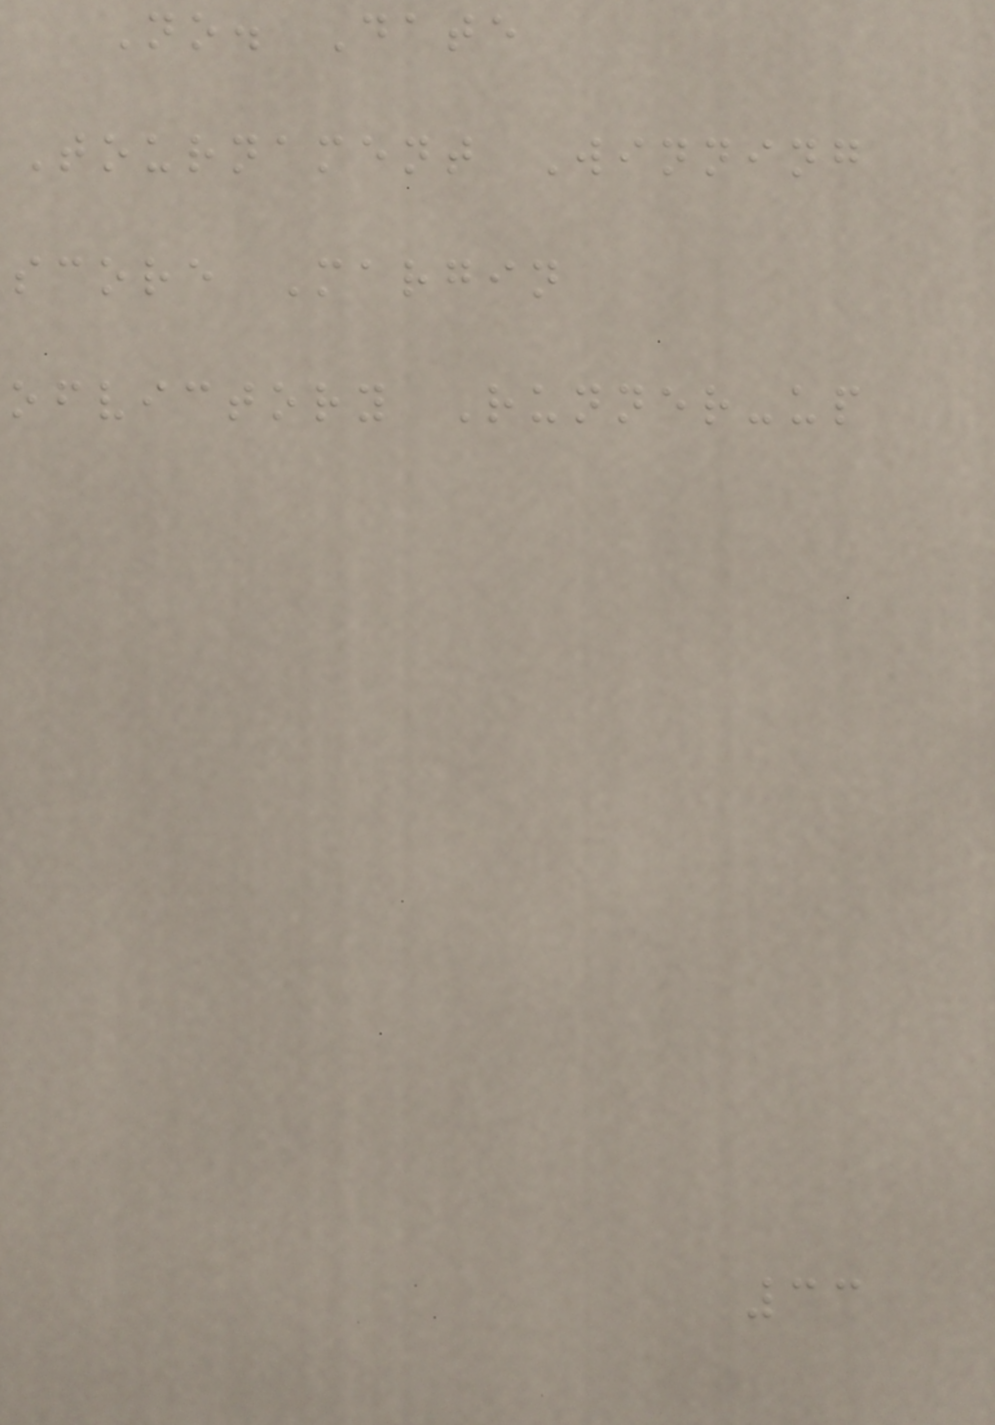No. Date
Tournament Winning
score Margin
ofvictory Runner-up
33
